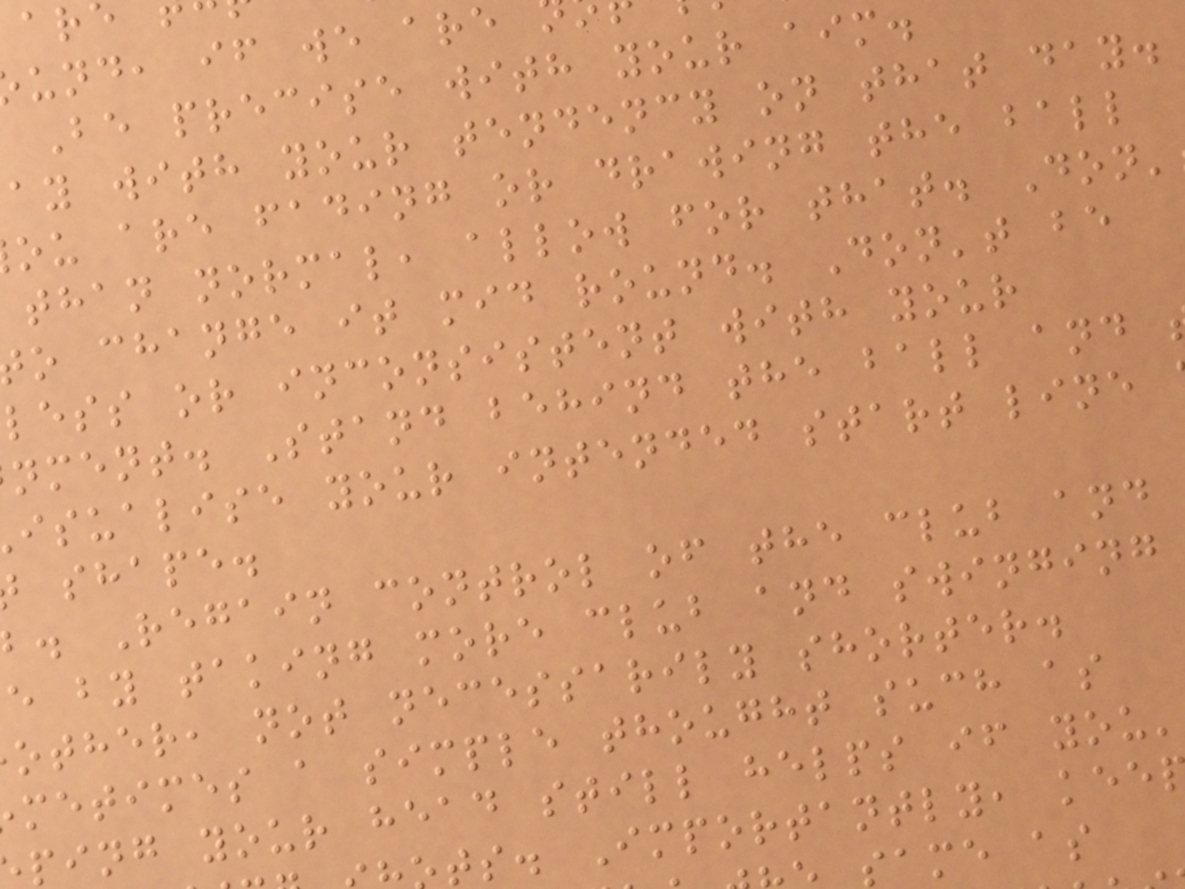und, if we are
Be precise with your aim.
ay with your tendency on that day.
ou are fading or drawing the ball
than normal, allow for that. Don'
o change it mid round. Don't be
less or inconsistent with your
nment. Stand behind the ball and
isualise your intended start line
shape.
. Regain control of the club and
e by taking more club and swinging
other, not necessarily shorter.
metimes a simple thought such as
ping your head still helps if you'
ts. Importantly, kee
